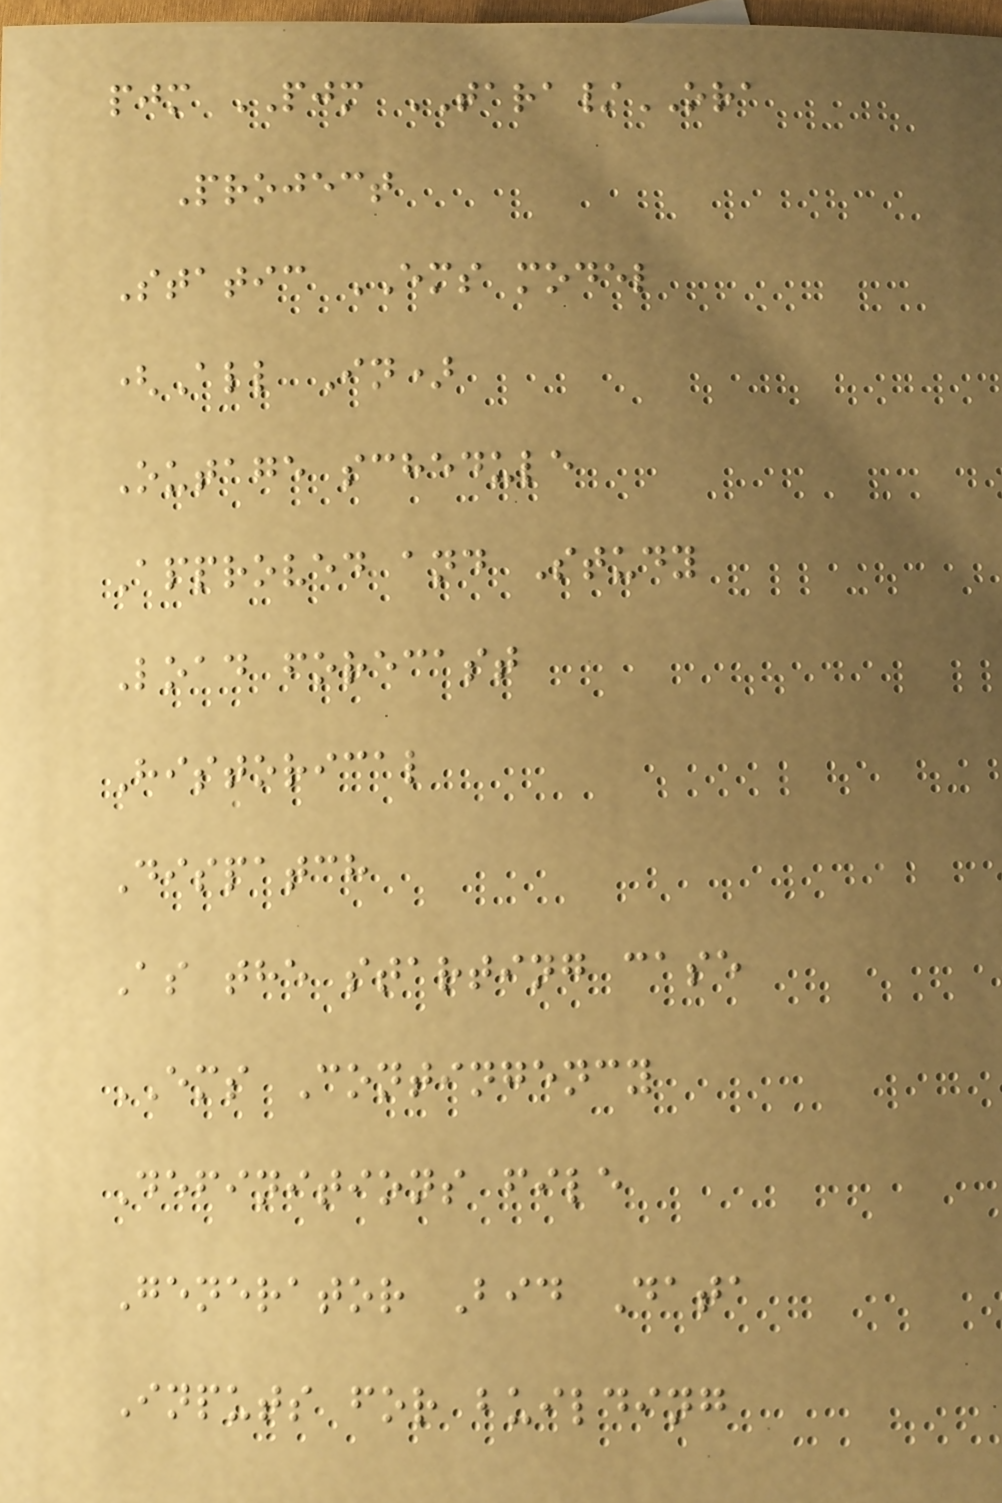pjm PJM TARA/ORA
Project
Static EMS model
(All In)
Outage schedule
Approved and Study
Load forecast
Historical
Dispatch
As the starting case
EMS Contingency
Definitions file
Generator Bid Data
Inputs for building
